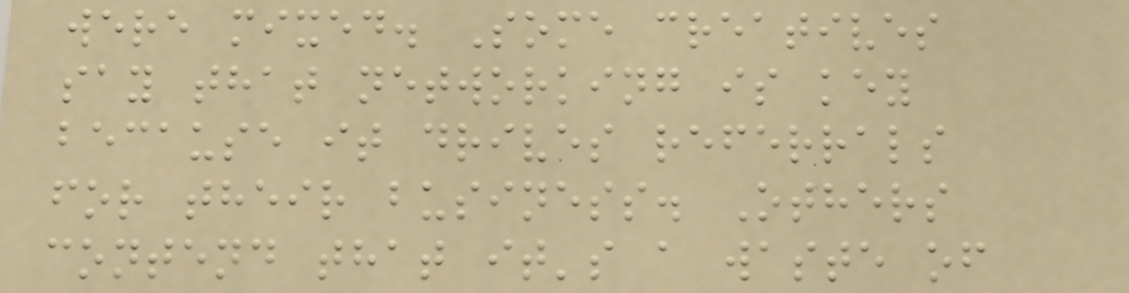were mixed. Some creatives
say that networking is key
because it drives referrals
for their business. Others
contend that it's a waste of
